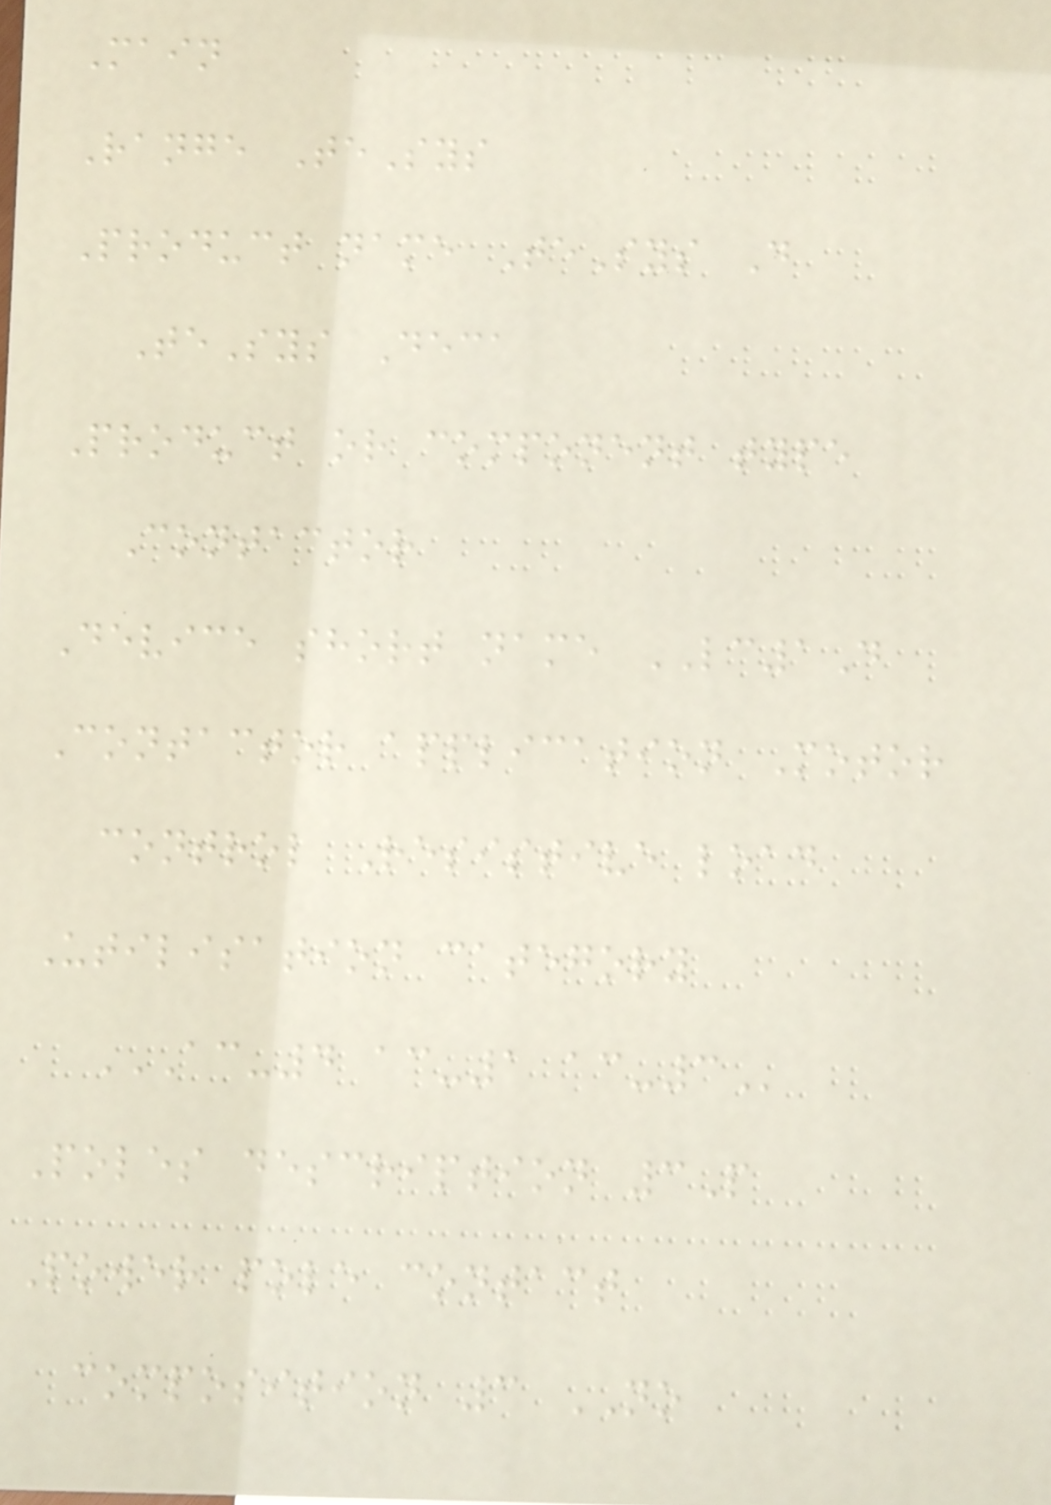Main
Range TeSys
Product name TeSys D
TeSys Deca
Product or component type
Contactor
Device short name LC1D
Contactor application Motor
control Resistive load
Utilisation category
AC-4 AC-1 AC-3
Poles description 3P
Power pole contact
composition 3 NO
